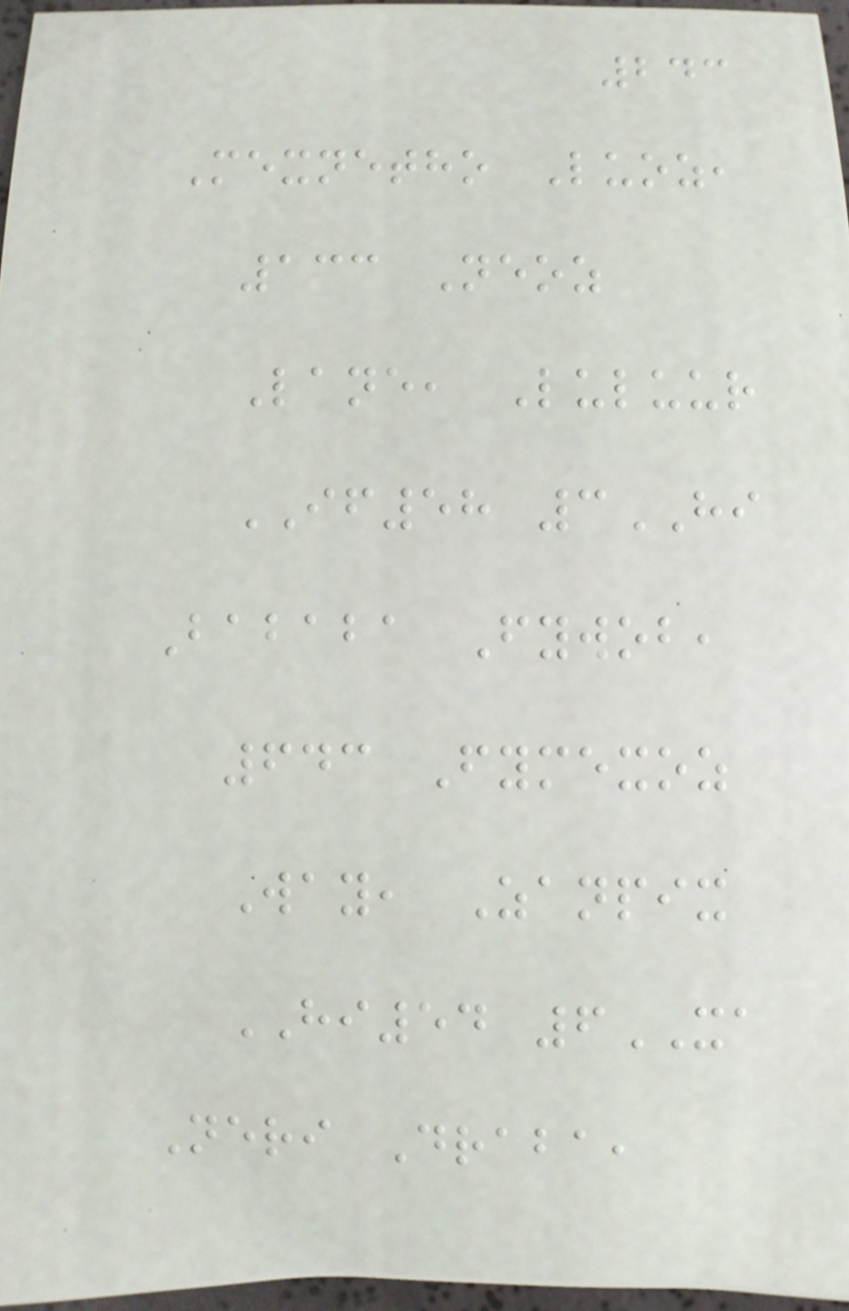243
Mexnetho Luoz,
133 Neoz
Lane, Luluur
IF58 3HI
Bababa Fywob,
643 Fymexoz
Way, Zanpix
HI54 6XA
Neri Draba,
